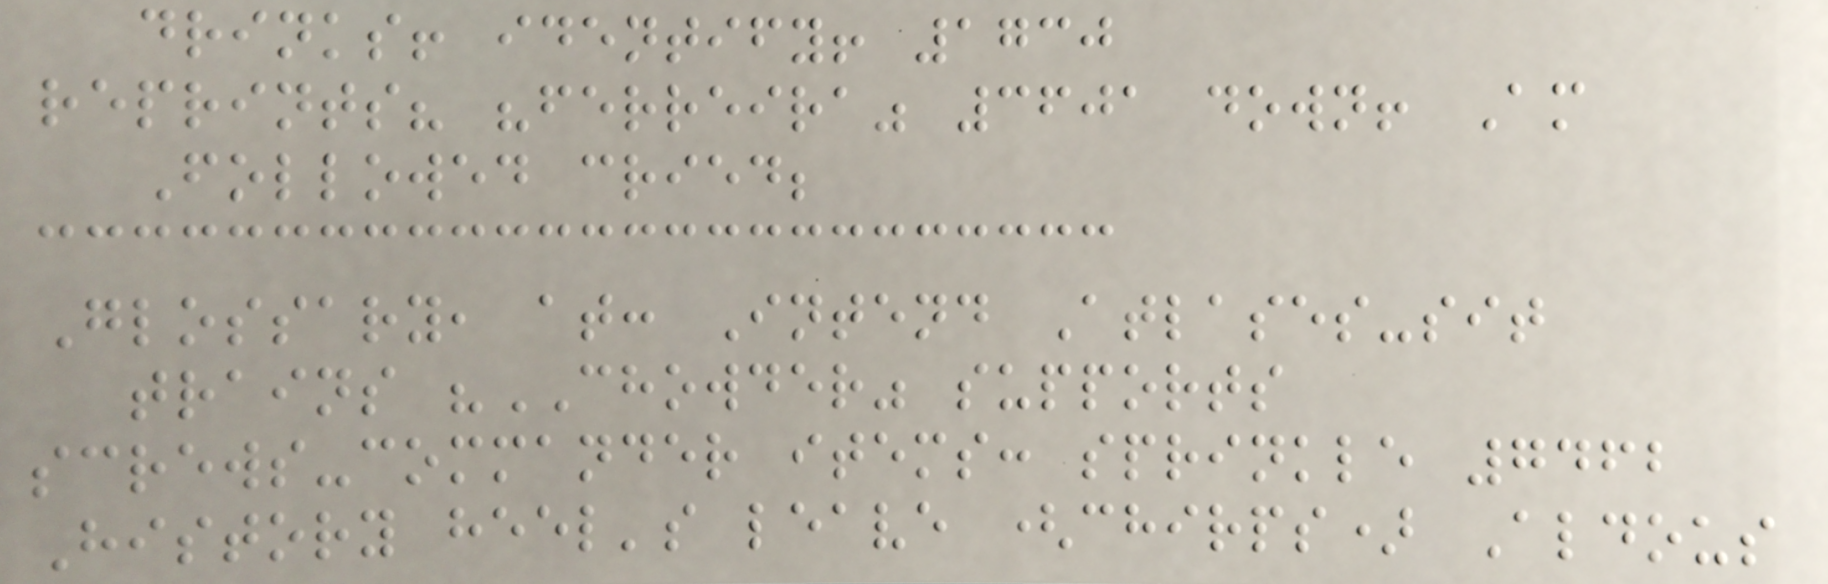drinks! identify! 1730
reprints? "ferreira" 3601 down! Am
Followed cried;
Glossary, at: Intend Atlases-sit
trains "CHOWDER" supports
screws-commander items: sprinkle 7462
History heel's leave (chirps) Aldous
